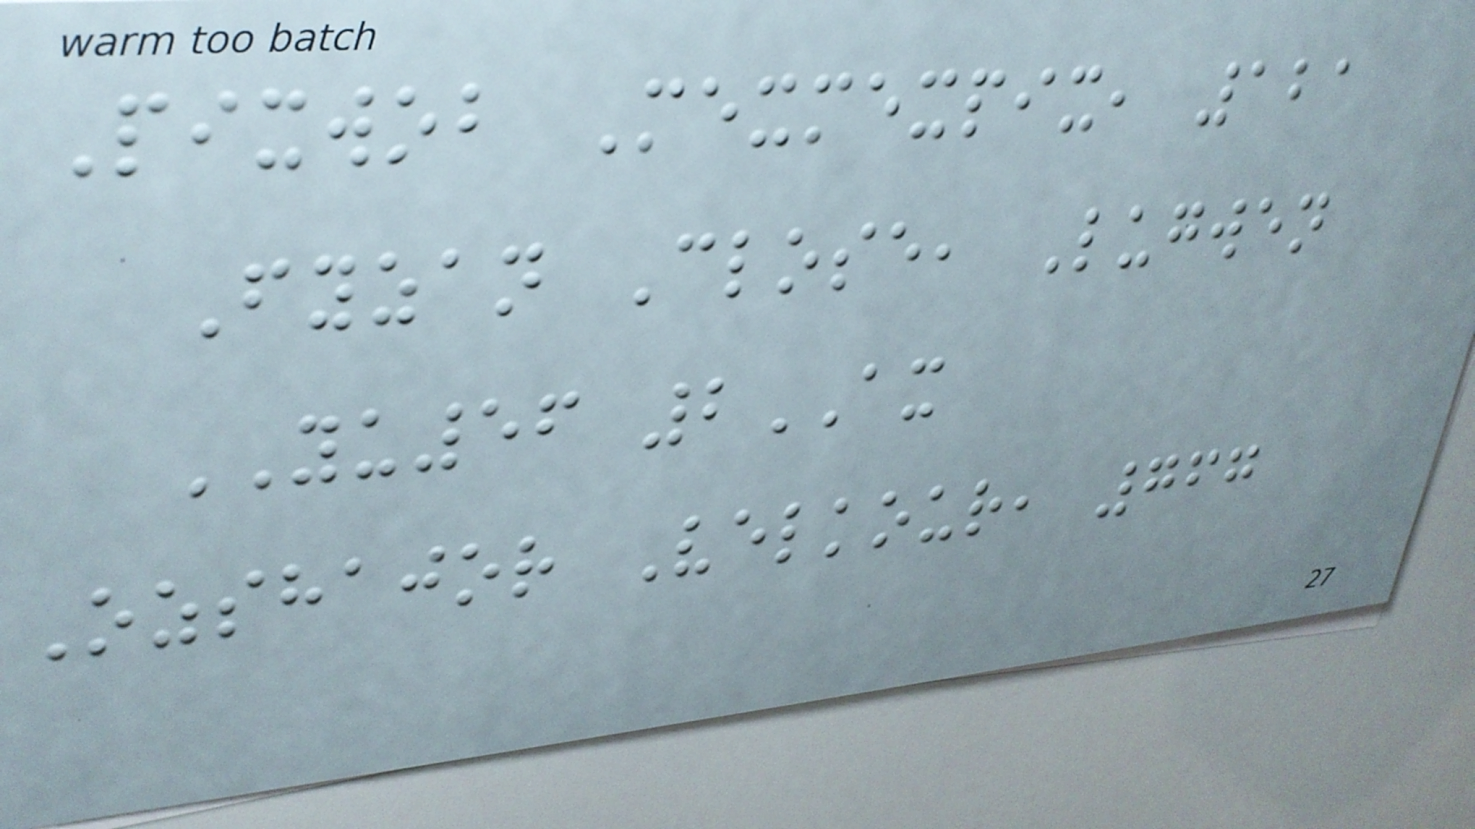Pixwob Mexmexpix, 121
Fyzan Close, Lugwen
YU56 2AX
Ozshajor Velkour, 767
